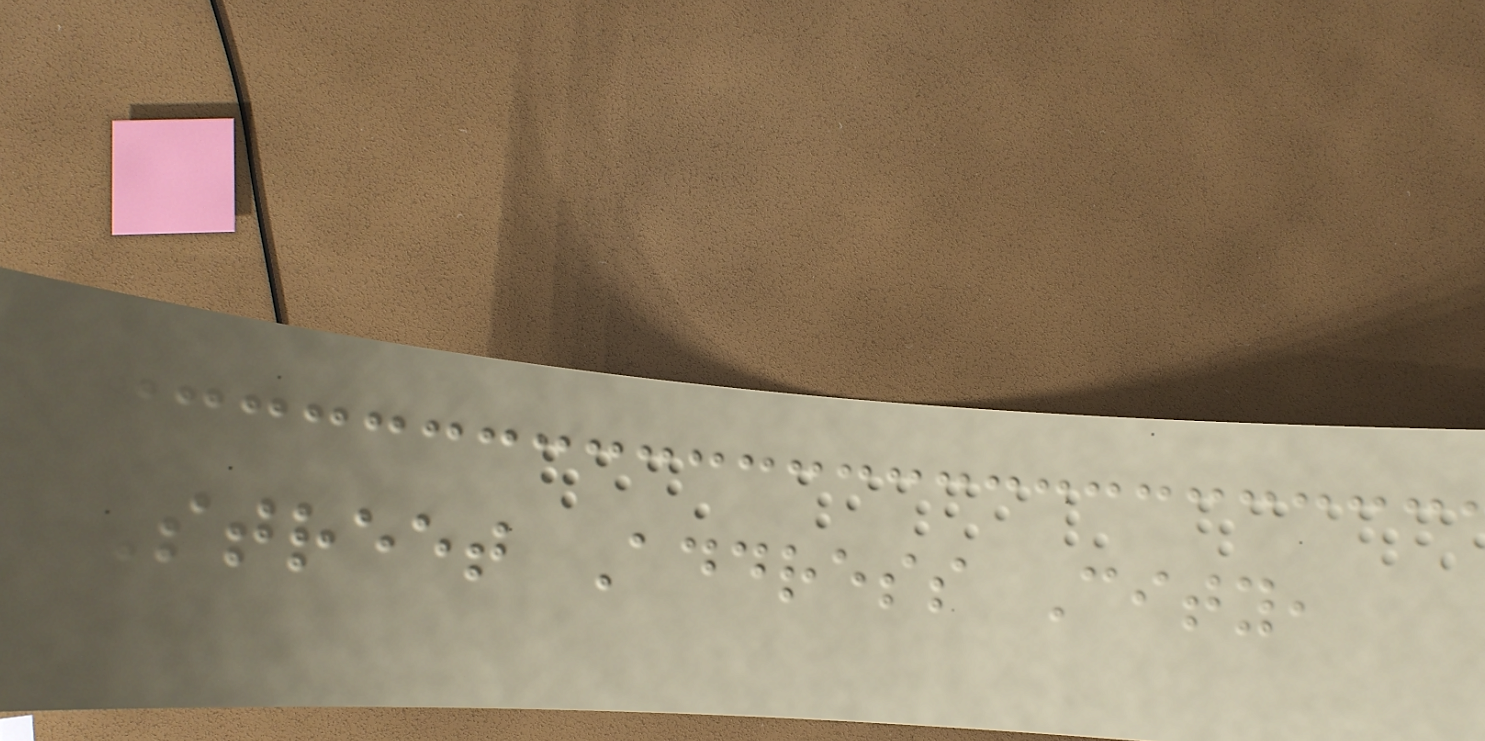Street Address City,
